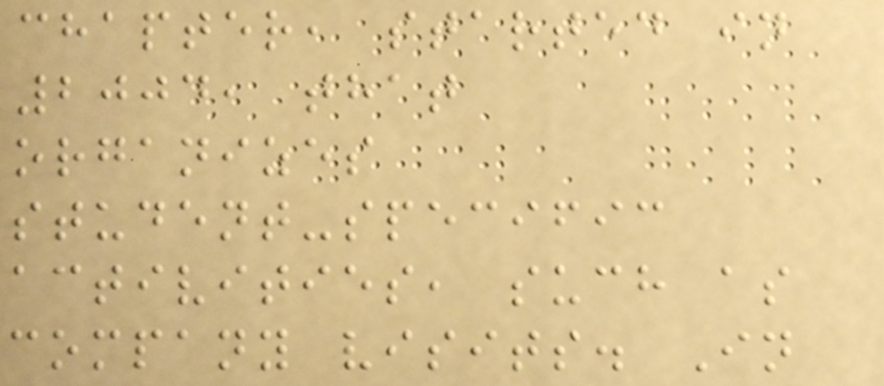chapter, started in
2004, that
organizes
student-specific
activities, such as
company visits. In
